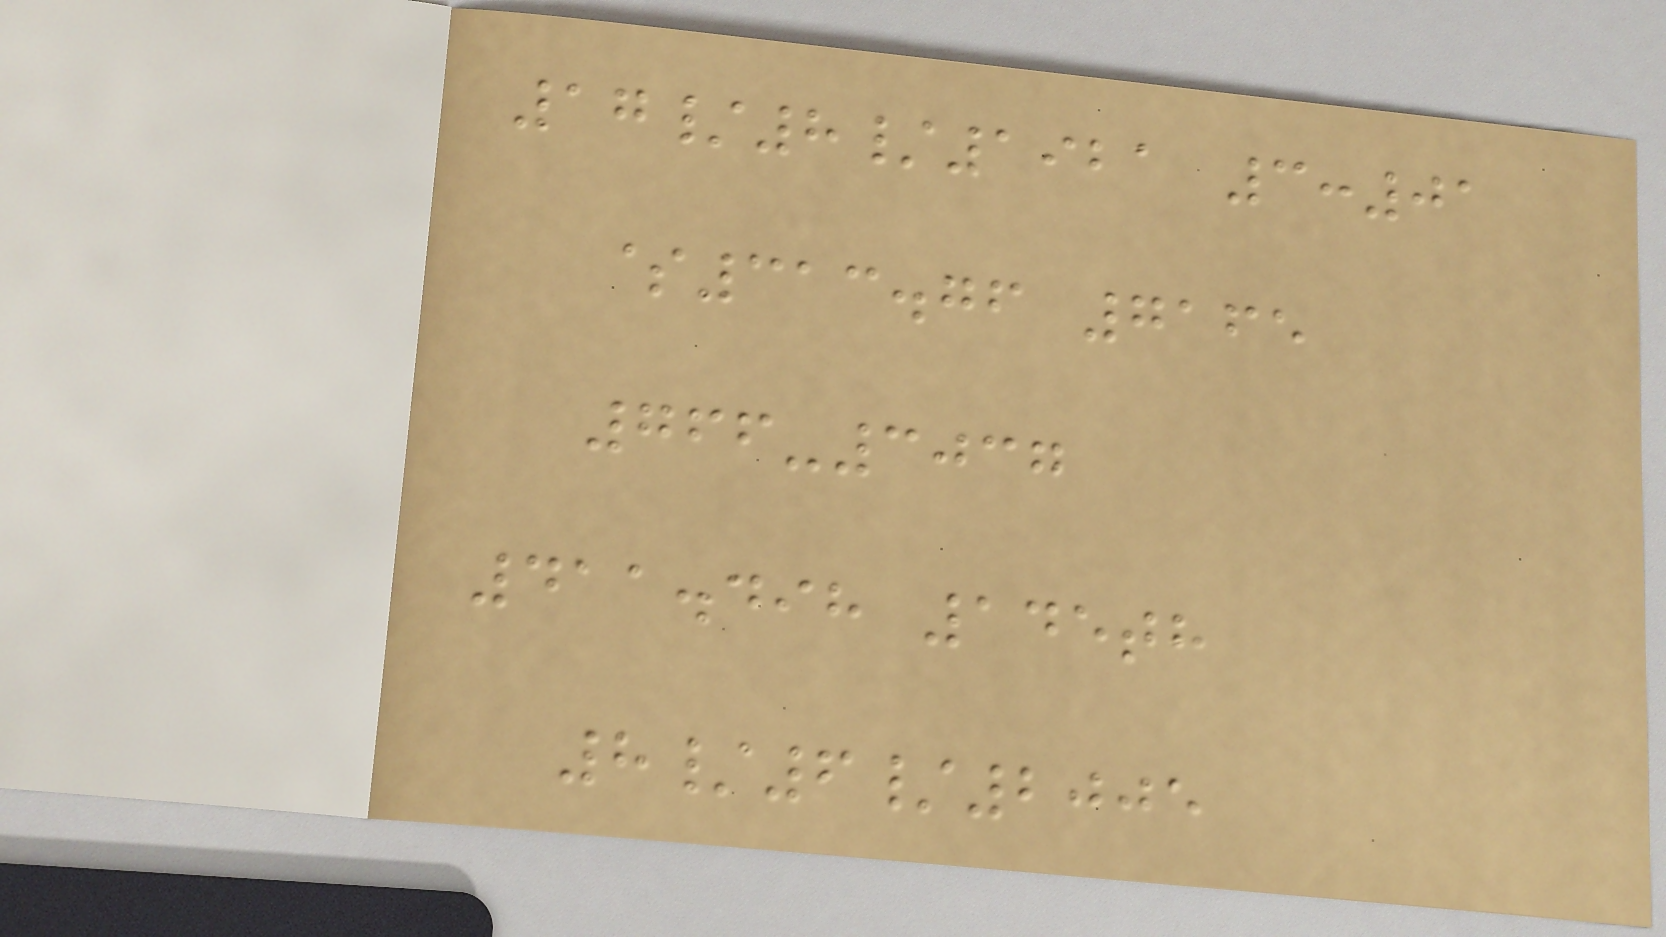17/8/1921 3:01
$313.76 7165
766-3037
411.498 145th
8/6/2005
